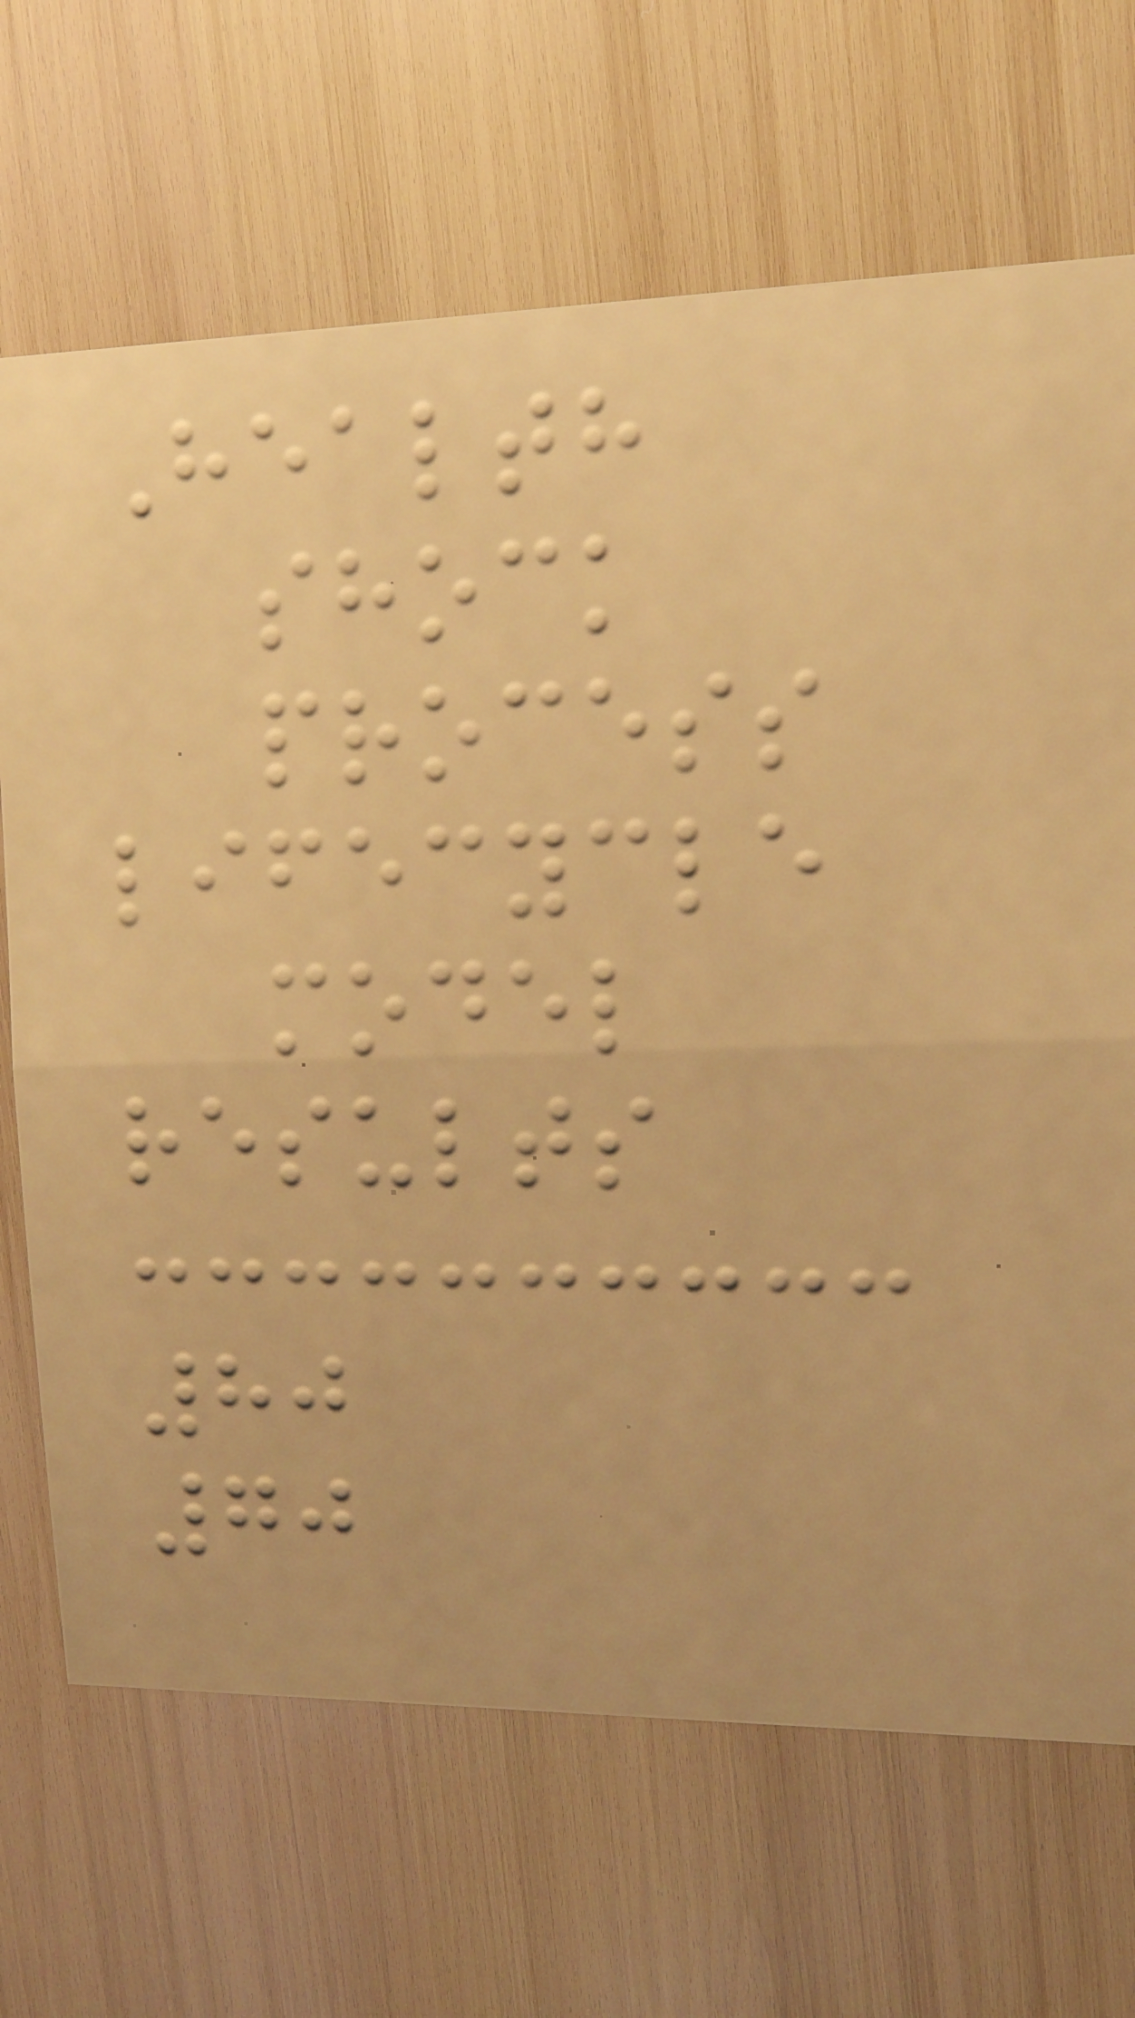Health
shock
process
lifecycle
model
results
80
70
